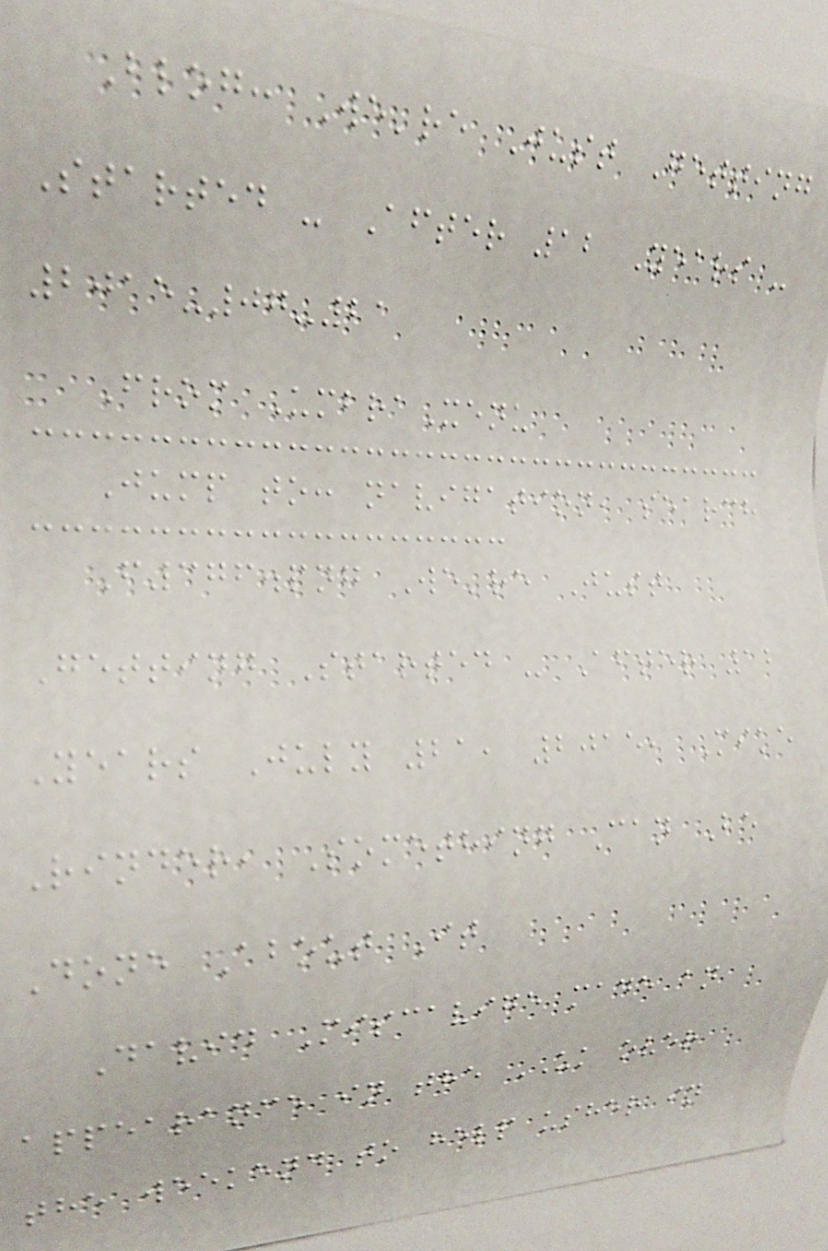Blog: We're Just Getting
Started - After 12 Years -
2015-07-21
From UmbraXenu
Jump to: navigation, search
F376.png We're Just
Getting Started - After 12
Years July 21, 2015, Mike
Rinder, Something Can Be
Done About It
David Miscavige made an
appearance in the UK over
the weekend to help usher in
